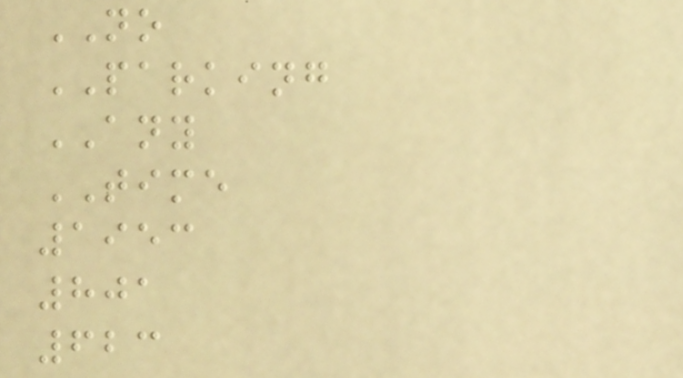NO
PARKING
ANY
TIME
1953
801
623
